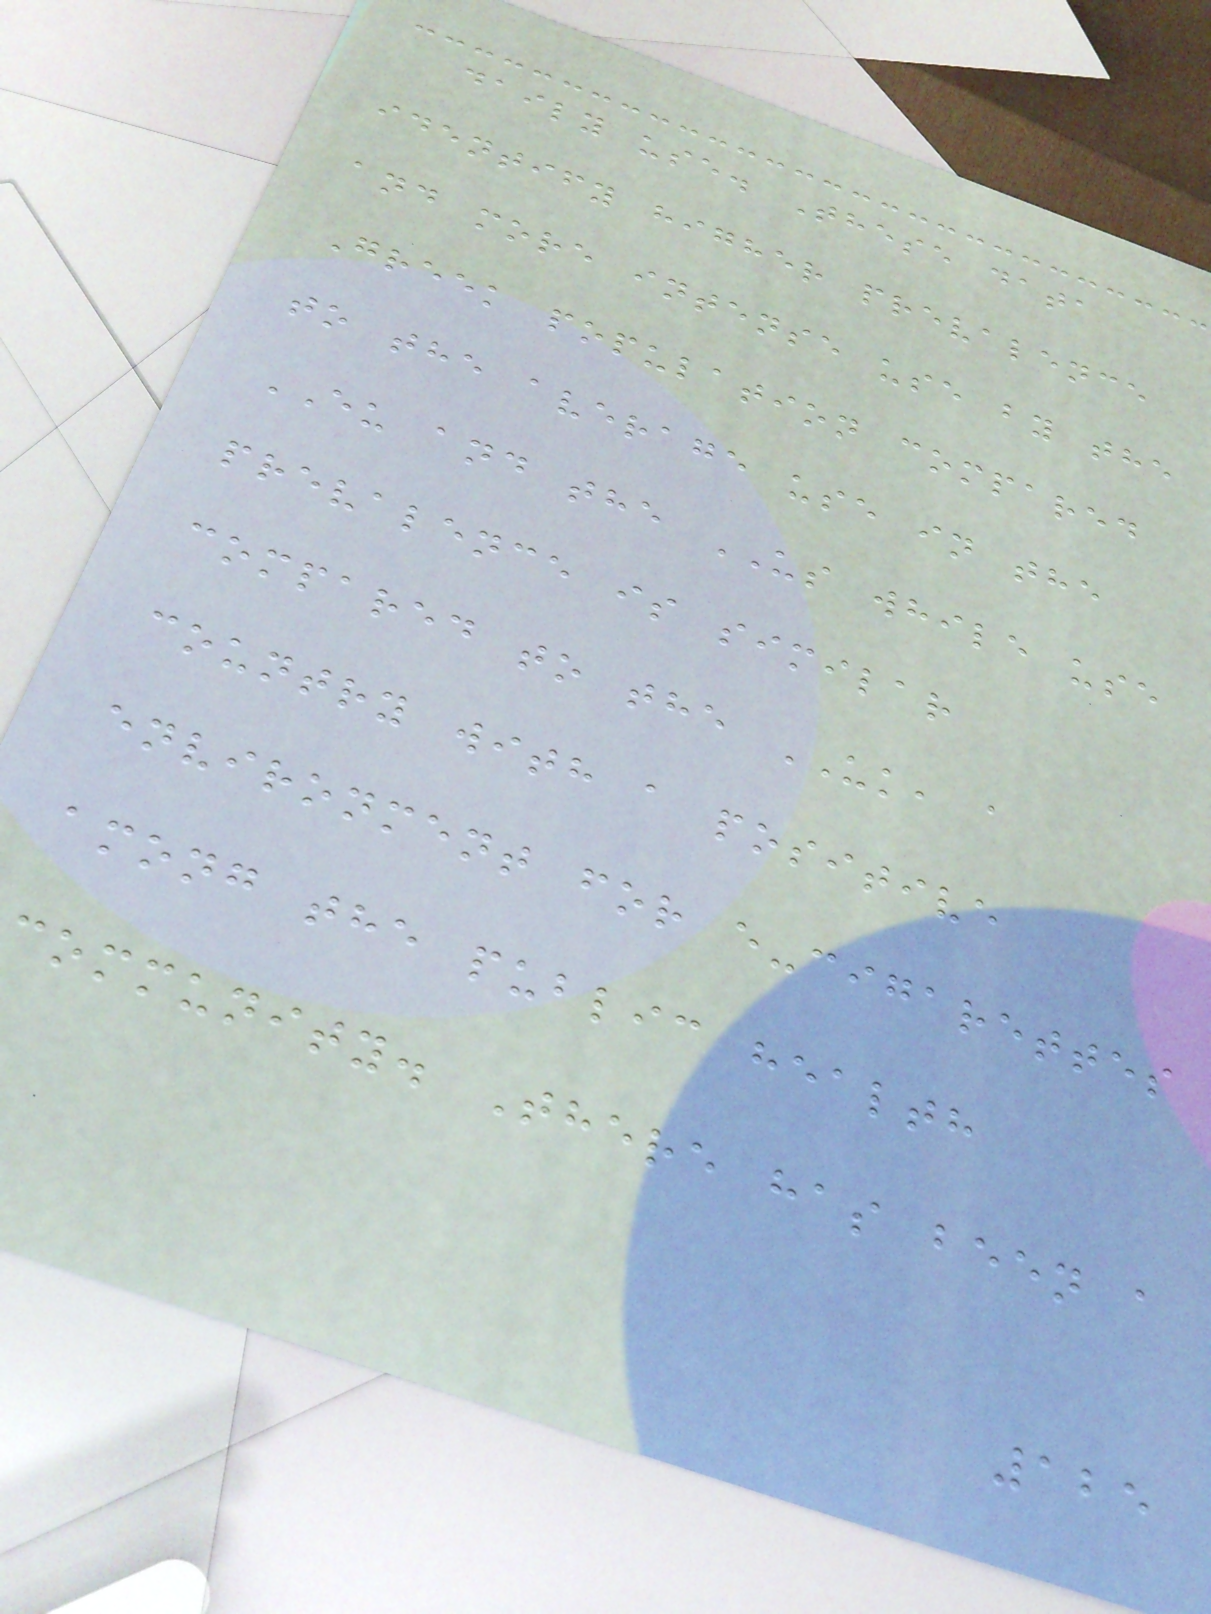daily use. These data
identify higher prevalence
and more intense use by the
Greek population compared
to the average use in the
EU and the US while use
prevalence is similar
compared to the UK, a
country with a positive
environment for e-cigarettes
among the public health
community. There has been a
125
